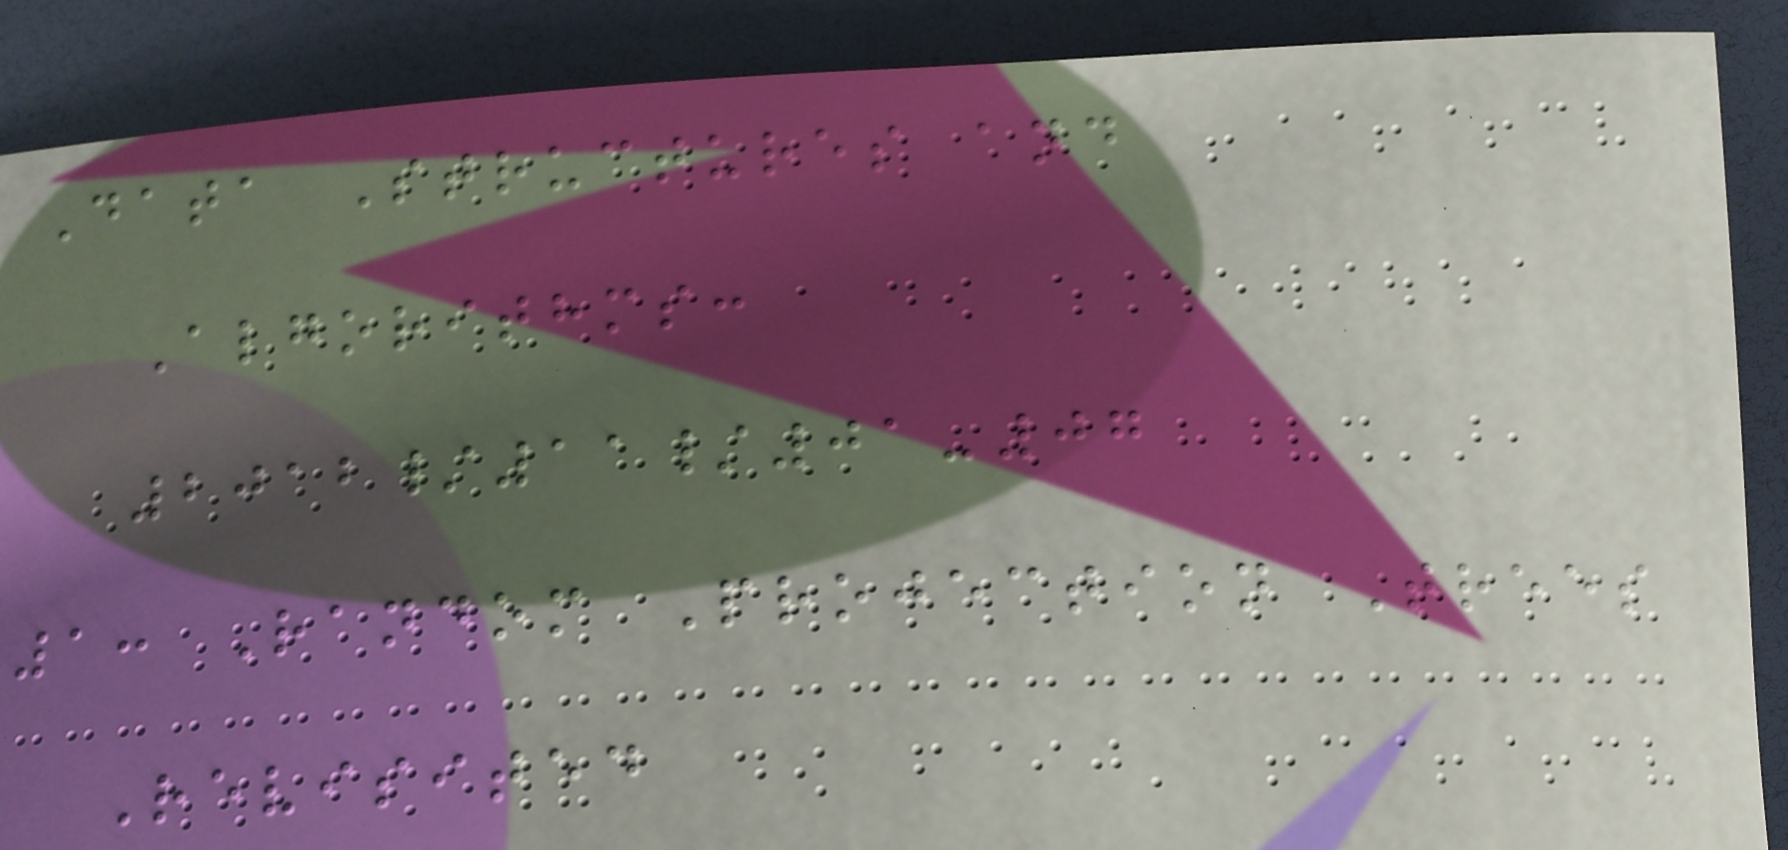Data Structures and
Algorithms:
2012/11/01-07
1: Random Projection Trees
Revisited
